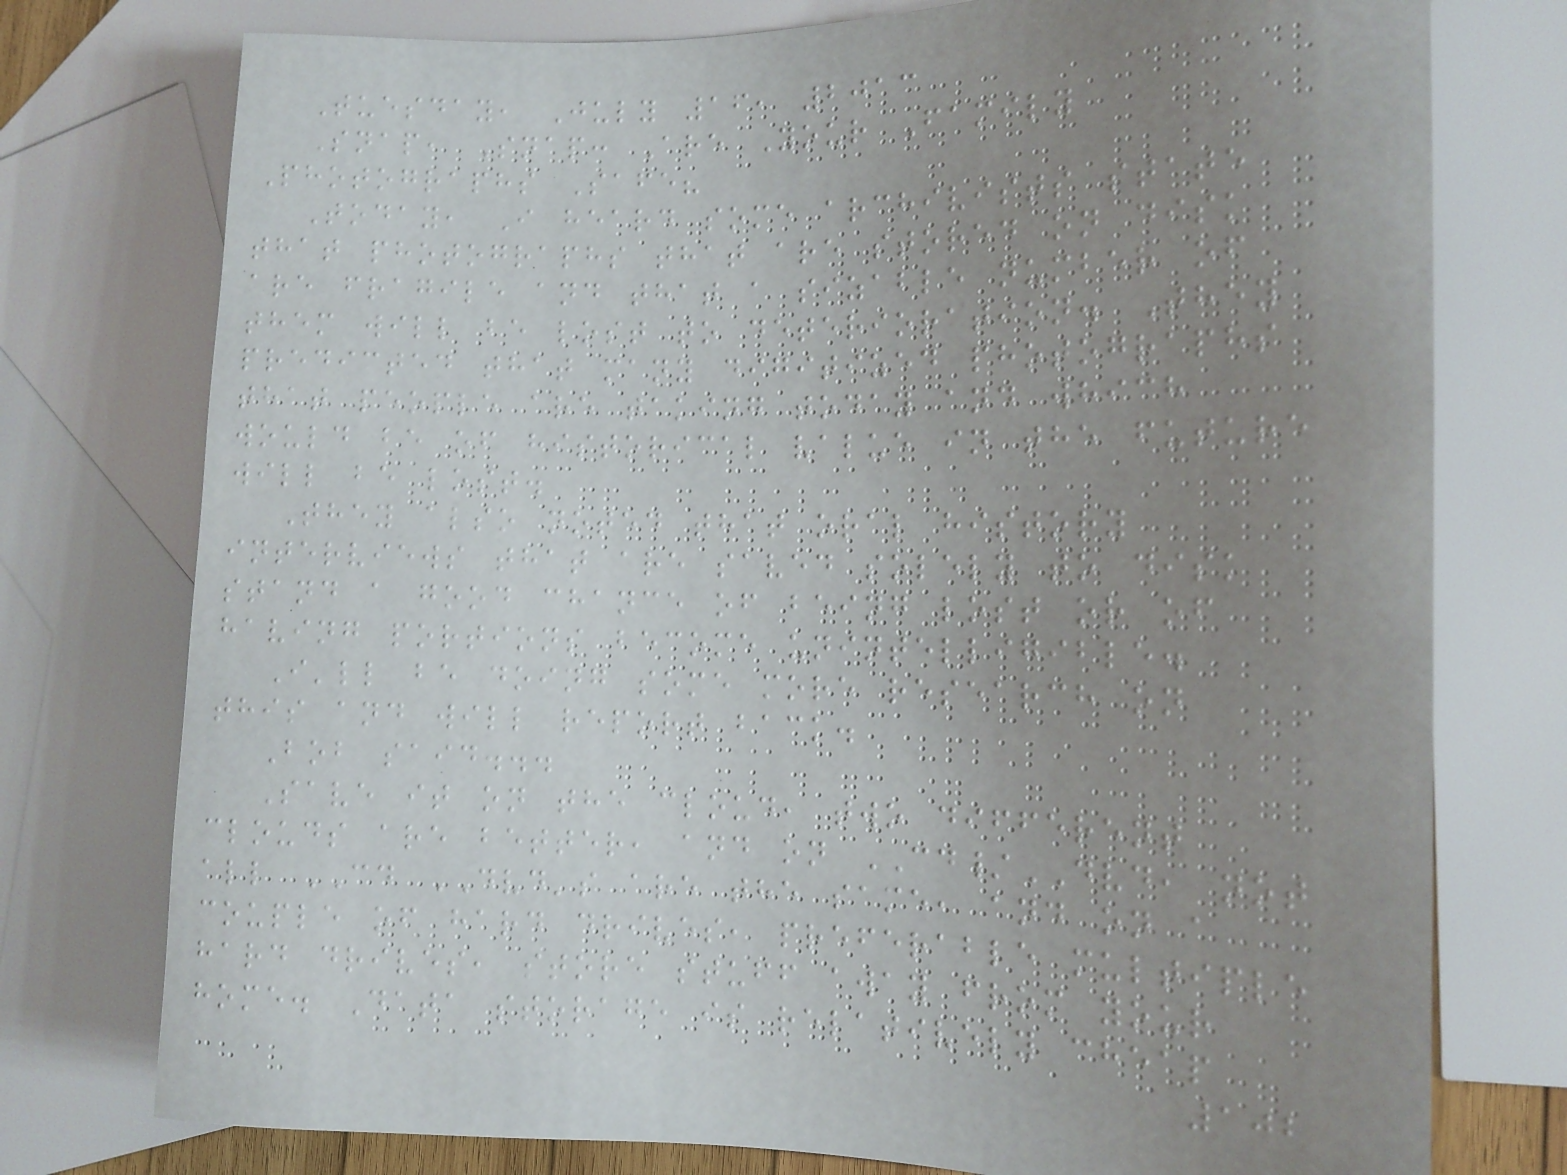Tuesday, July 16, 2013
Snap, Snap: Are Your Family
Photographs Safe?
Today, I heard some archivists state
that photographs that are stored on disk
are fragile and that a sizable number of
them will be lost to deterioration. They
predicted that many digitized photographs
that people are taking today and which
would be of historical value in the future
will be lost.
They also noted that oral history
interviews that are saved solely to disk
stand a good chance of being lost or of
having portions become unintelligible.
I'll be doing some more research on
this and will report back.
Bob said...
Save it on the cloud, two different
clouds are better, and on CD/DVD, not
all CD DVD's are the same, and on a
couple of hard drives, preferable multiple
hard drives, store stuff away from your
home. Data storage is relatively cheap
102
